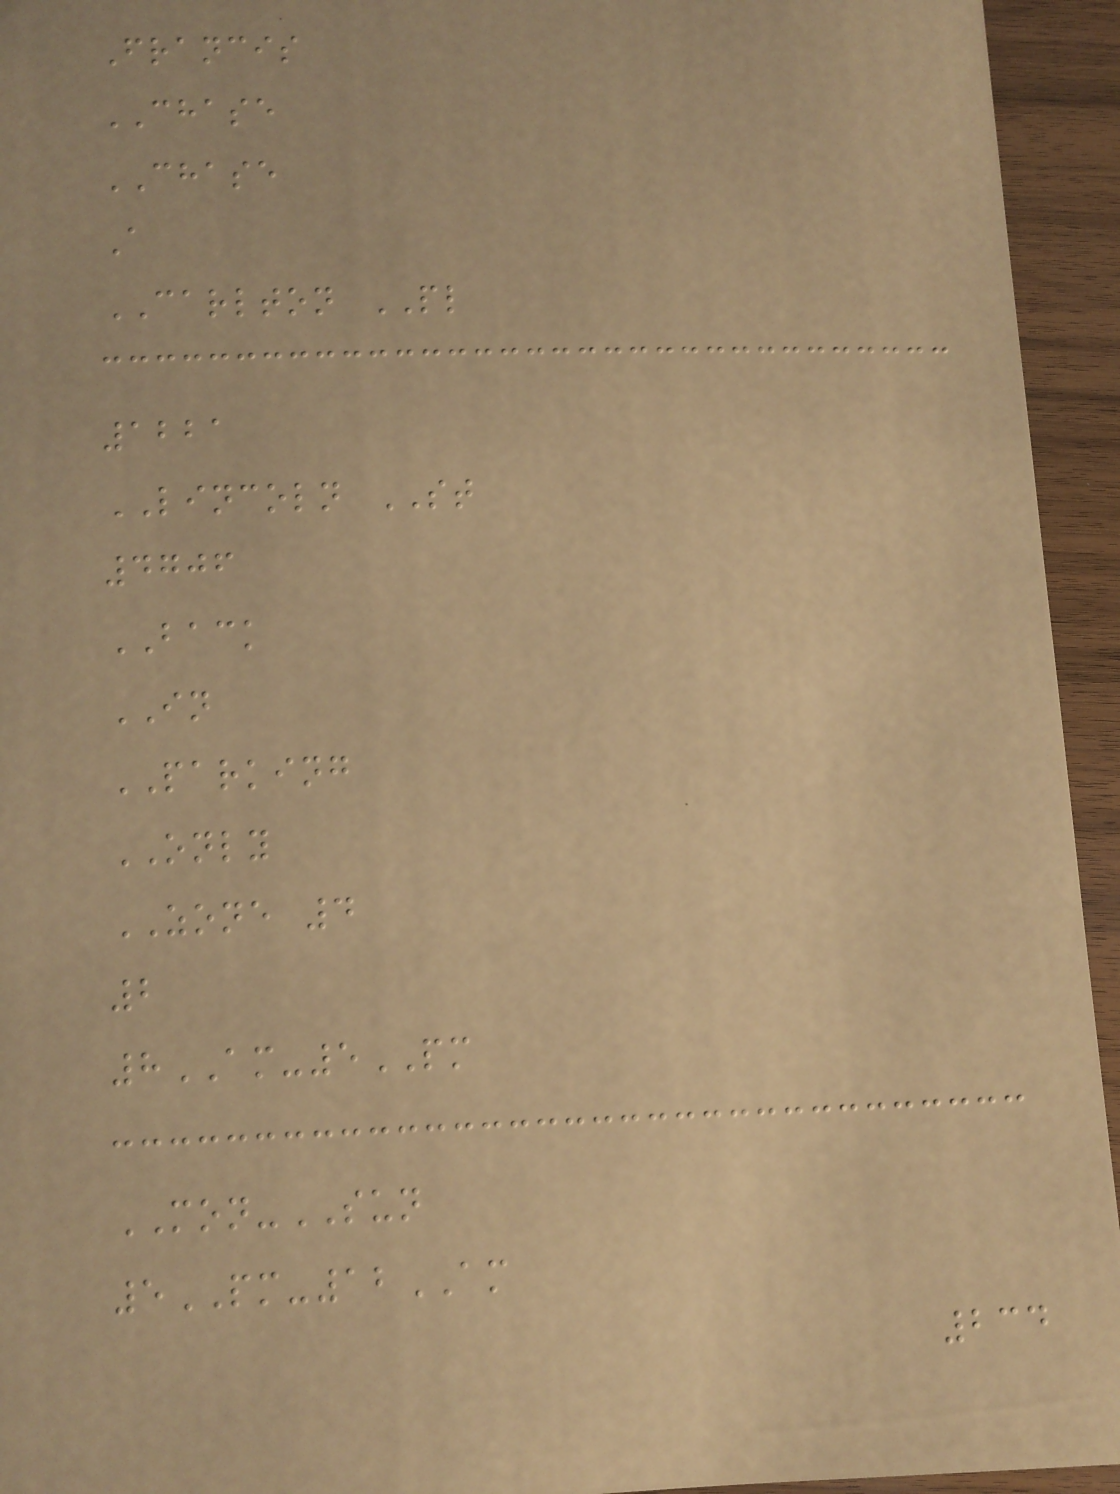Francis
CHASE
CHASE
A
CARLTON PL
1221
LINCOLN ST
4706
BACK
IN
PARKING
ONLY
ZONE 4
2
8AM-5PM
MON-SUN
5PM-12AM
234
